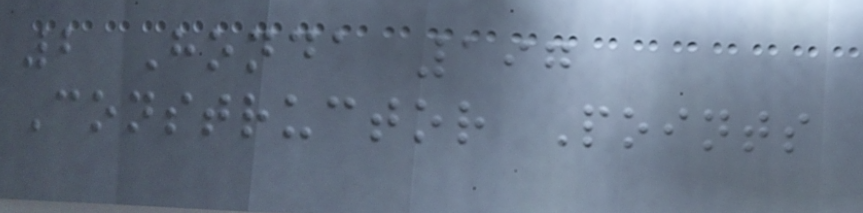2 Honda 197
Constructor Points
